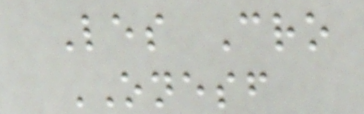Les Cro
ONESF
